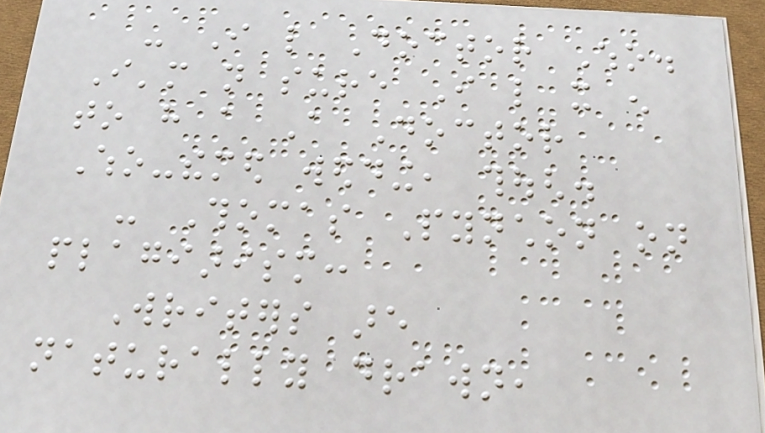- I like Doctor Who.
I'm not sure I like it enough
to have a A Doctor
Who-themed wedding, though.
- Thomas Pynchon on
plagiarism:
Writers are
naturally drawn,
